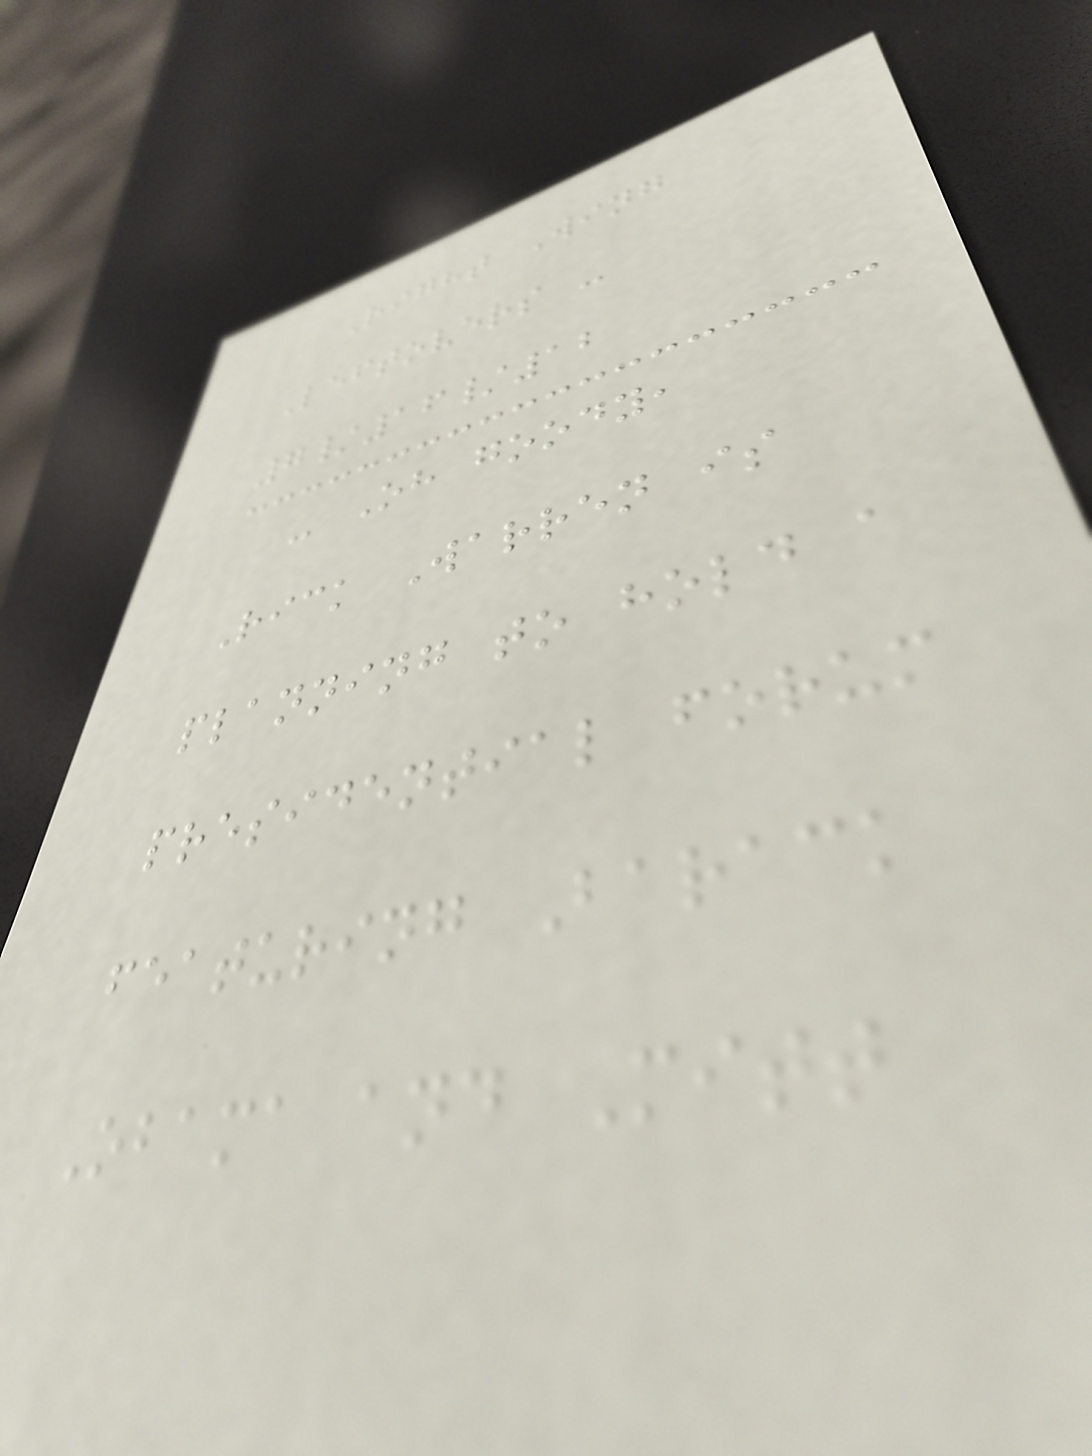Right Wing
Leftovers -
7/16/12
- Oh goody,
Rick Warren is
planning to hold a
presidential forum
featuring Barack
Obama and Mitt
